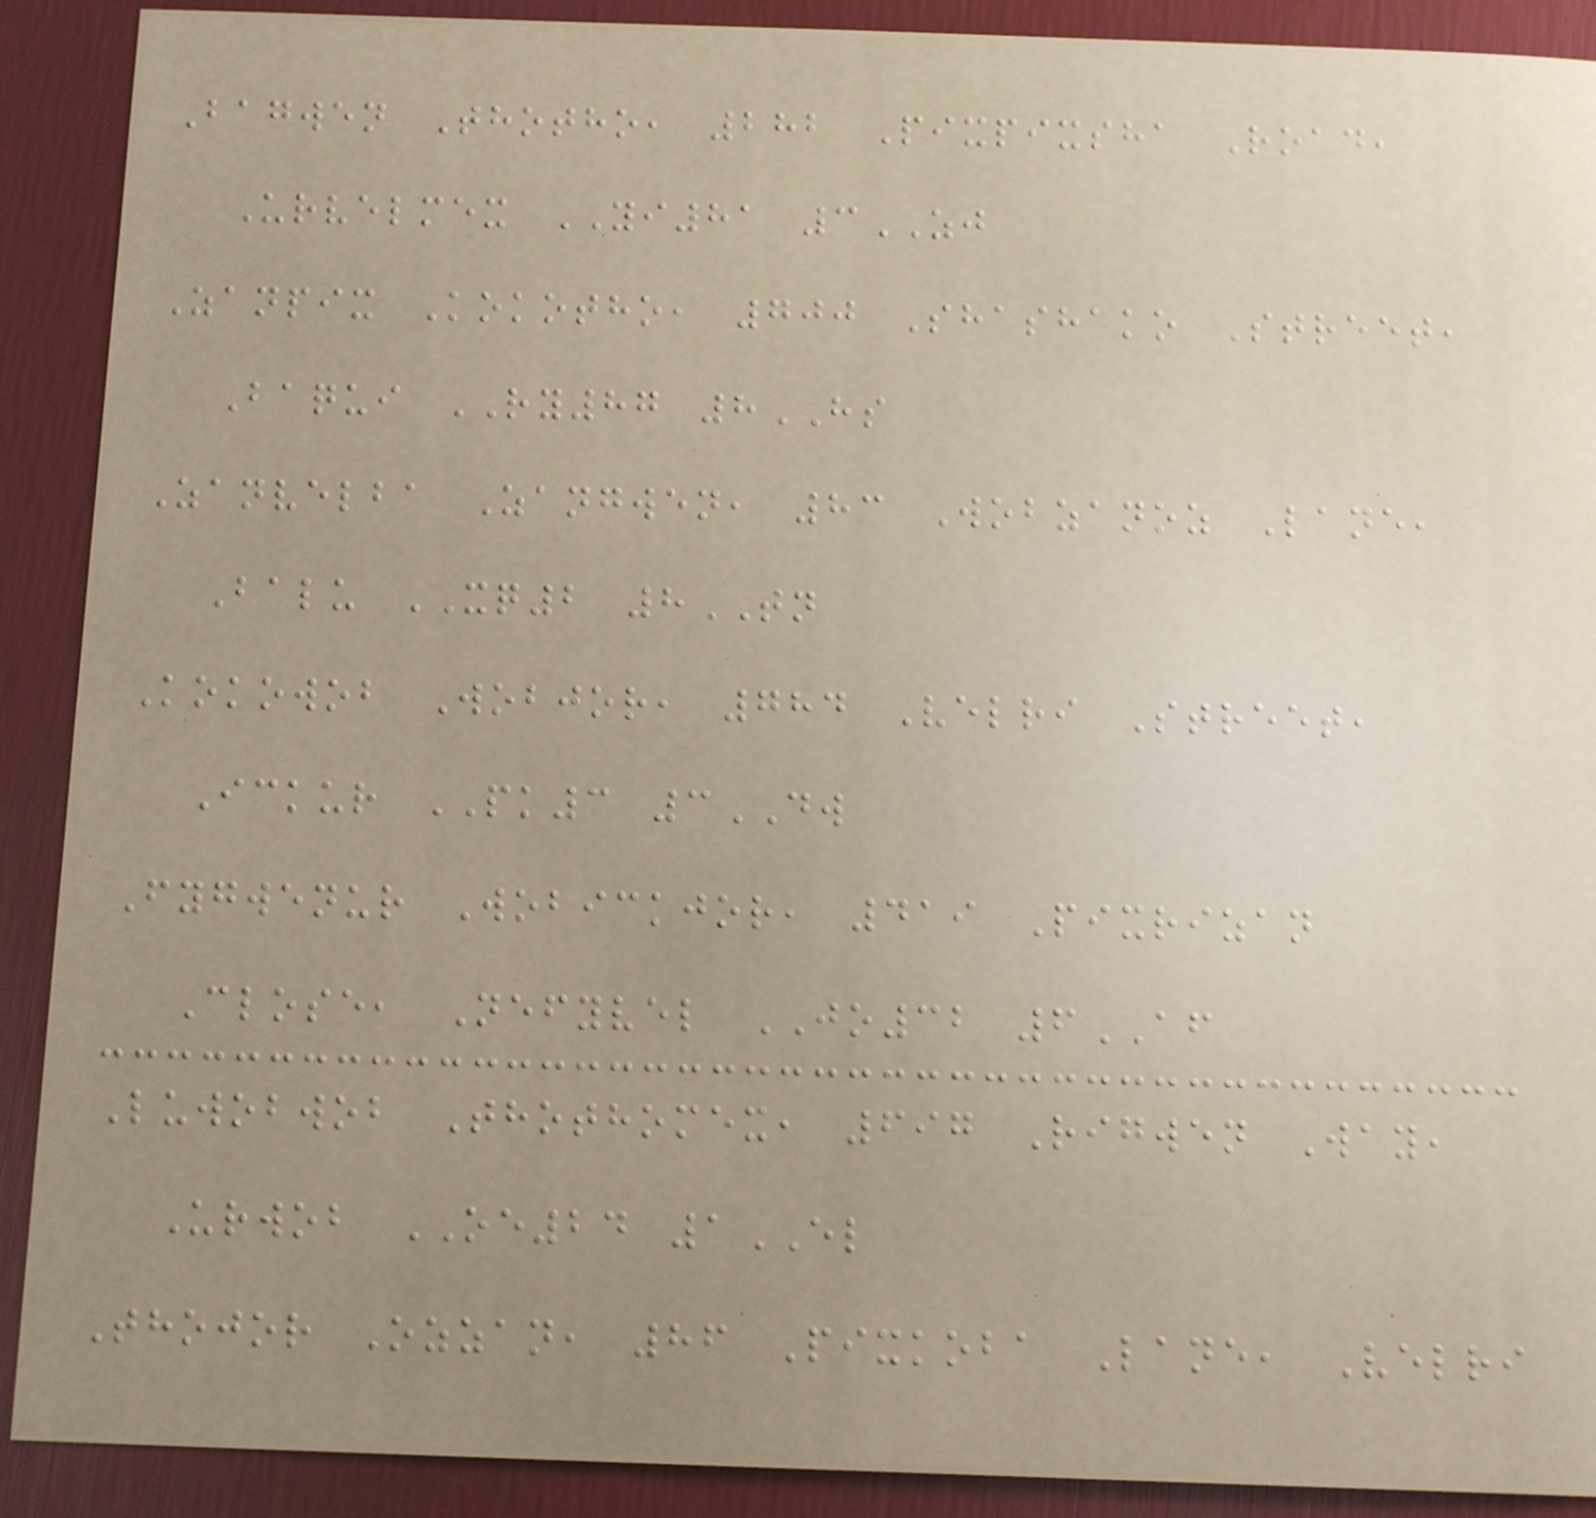Bagwen Thotho, 282 Pixpixsha Road,
Urvelmex YI81 3ZJ
Zanpix Kokotho, 700 Shashako Street,
Baqui RY87 8HS
Zanvelba Zangwen, 83 Wobzanoz Lane,
Balu XQ2 8TN
Kokowob Wobjor, 784 Velri Street,
Ickur PK3 3DW
Fygwenur Wobickjor, 419 Pixrizan
Close, Nefyvel JO32 6AF
Luwobwob Thothomex, 697 Rigwen Way,
Urwob OE24 1EL
Thojor Ozzan, 86 Pixkoba Lane, Velri
